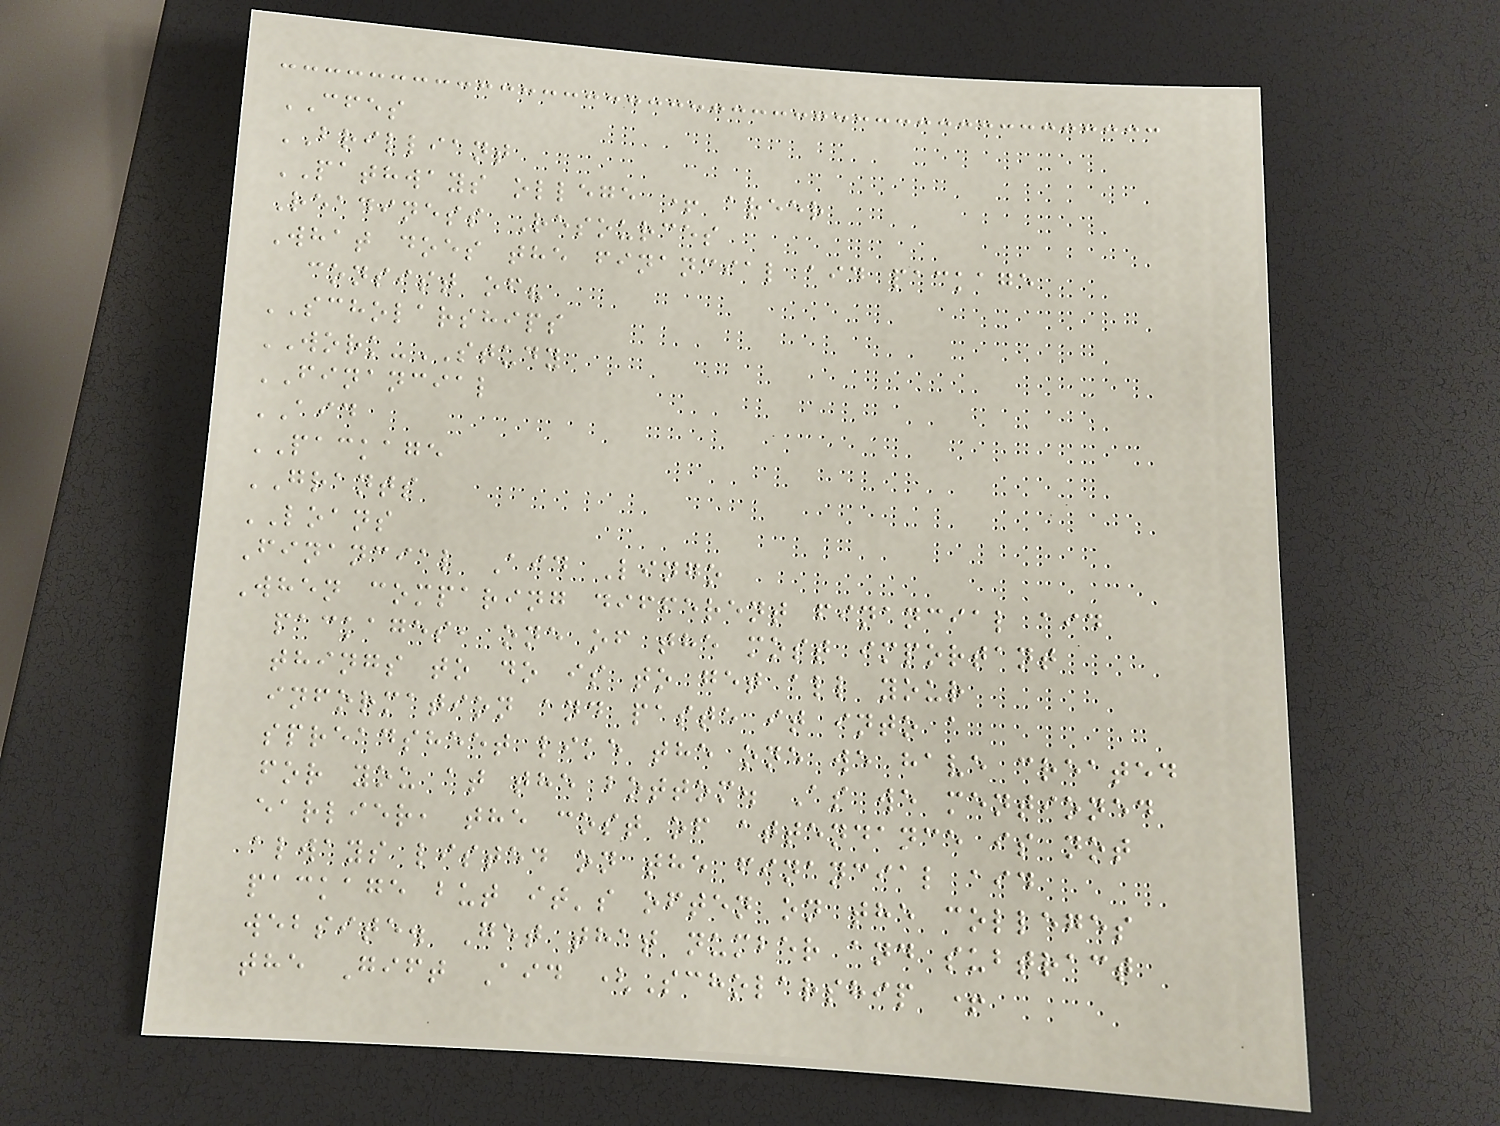CFES
BRILLIANT
PATHWAYS ollege + areer
Readiness Resources
What does the financial aid package
consist of?
SCHOLARSHIPS
WORK-STUDY
FINANCIAL
AID
PACKAGE
GRANTS
LOANS
Financial Aid Lingo
When comparing different financial aid
packages, one of the most important
things to do is to get all your
information and paste it into a
spreadsheet like the one we have created
for you at the bottom. As we mentioned
earlier, the cost of attendance is not
always listed on the financial aid
package but it's often on the colleges
website. Get that number and subtract
the Gift Aid (Scholarship +
